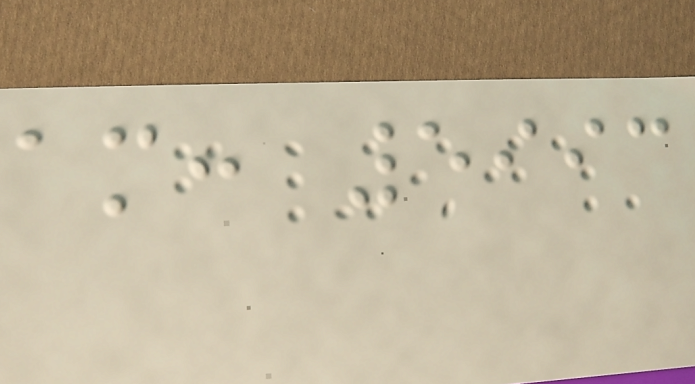am: 5993
